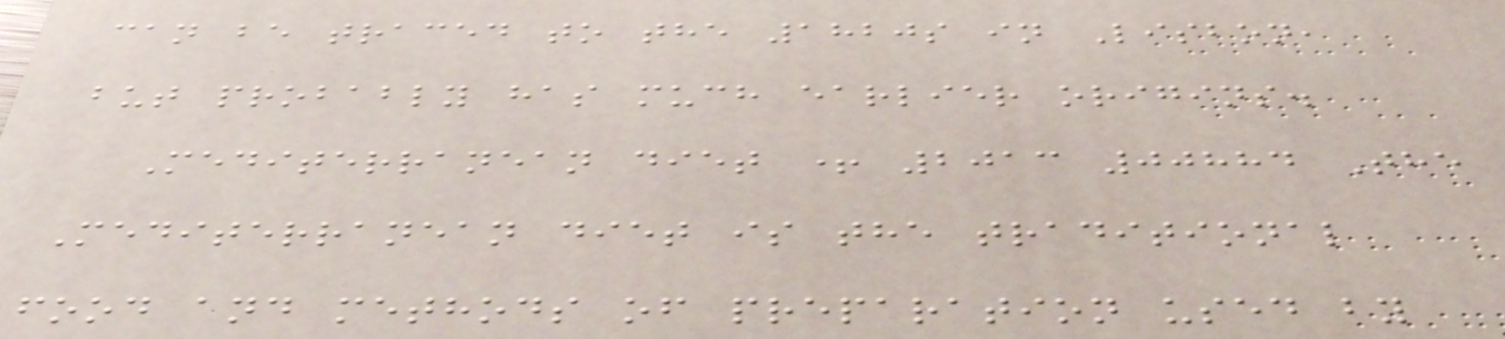can be traced to the 1820s in Lisbon,
but probably has much earlier origins.
Mediterranean diet + 2013 00884 The
Mediterranean diet is the traditional
food and methods of preparation used by
